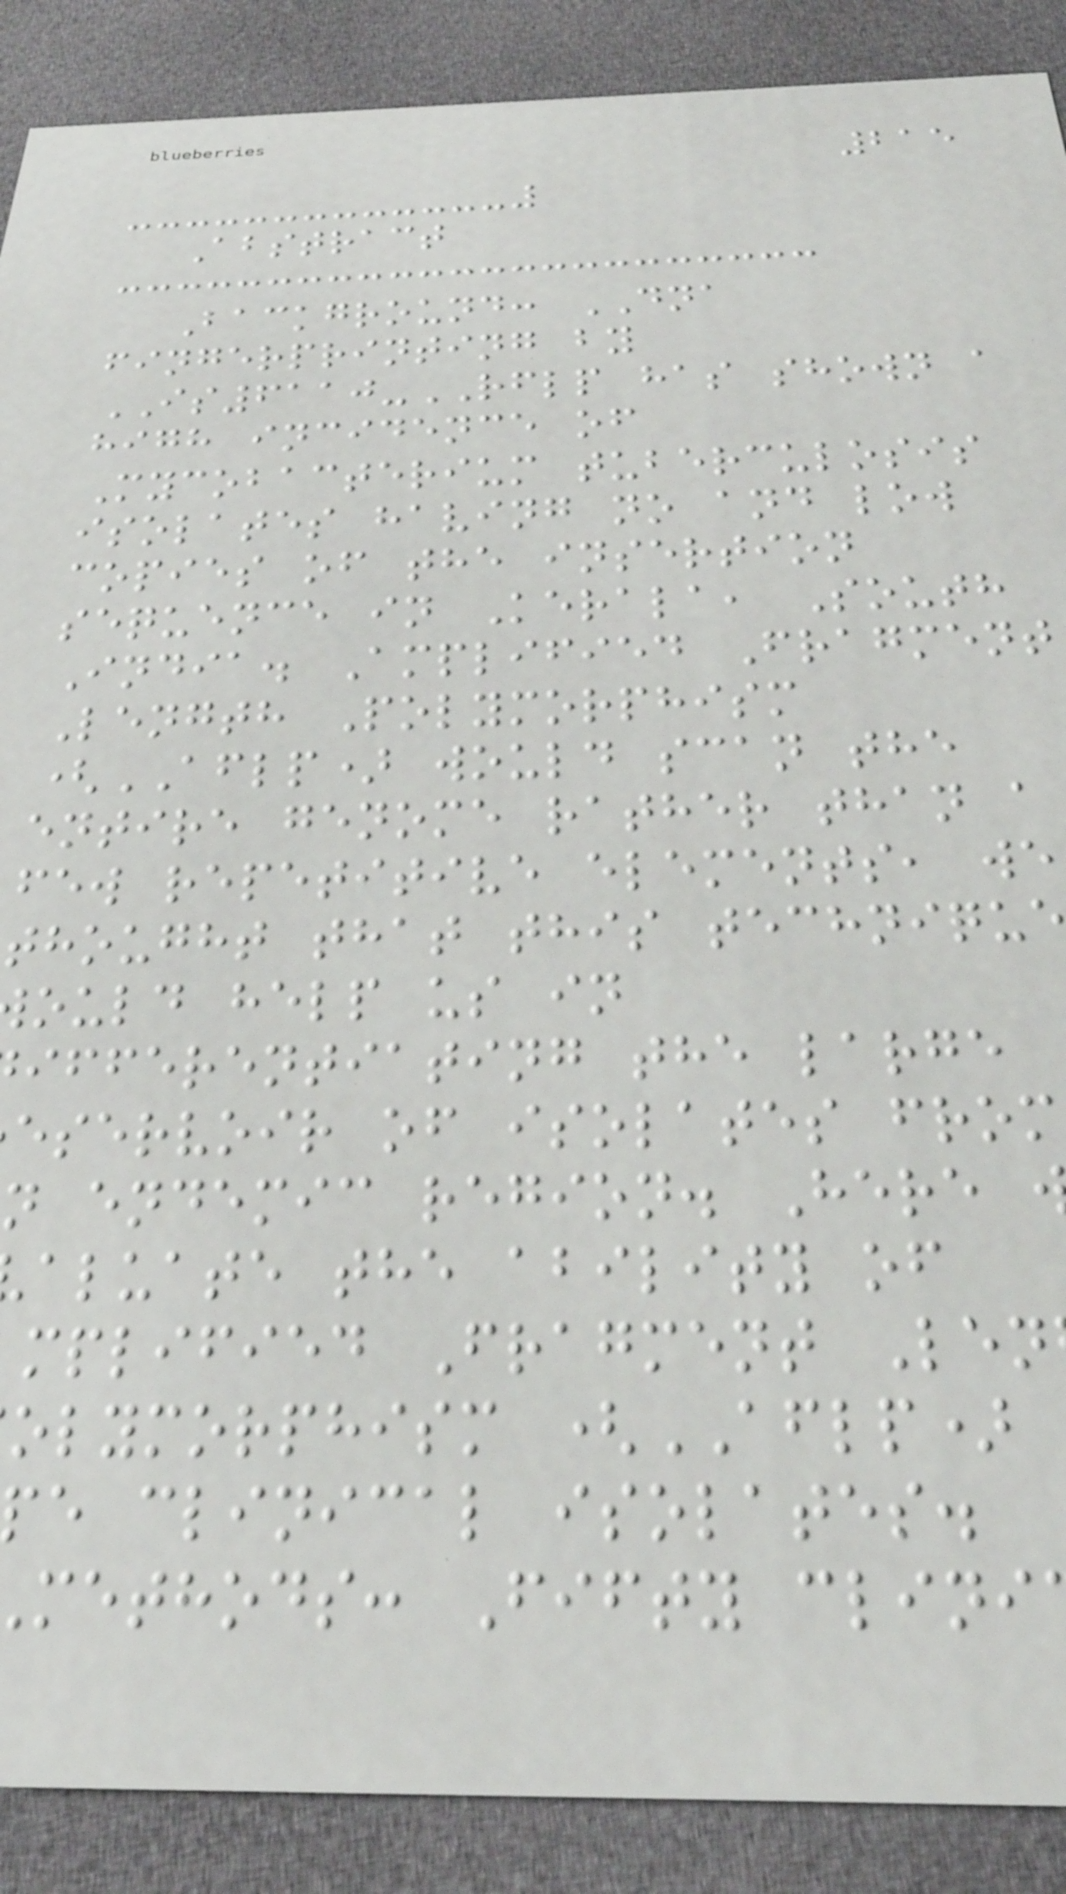215
Abstract
Background: DNA
fingerprinting by
IS6110-RFLP has shown a
high incidence of
Mycobacterium tuberculosis
isolates having no and low
copies of the insertion
sequence in Kerala, South
India. Amplified Fragment
Length Polymorphism
(AFLP) would scan the
entire genome rather than a
few repetitive elements, we
thought that this techniqu
ould help us in
ifferentiating the large
eservoir of isolates from
n endemic region. Here
aluate the ability of
mplified Fragment Len
olymorphism (AFLP)
e clinical isolates.
methods: Fifty clini
